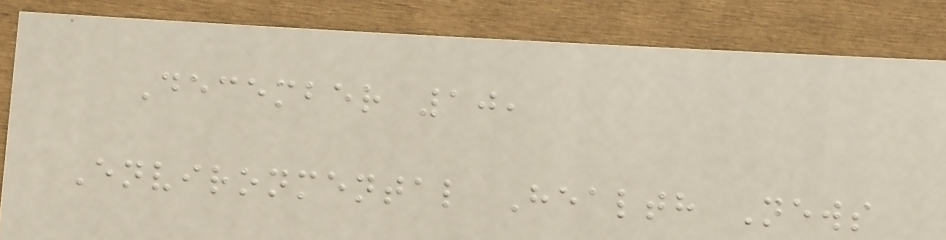December 10,
Environmental Health News
